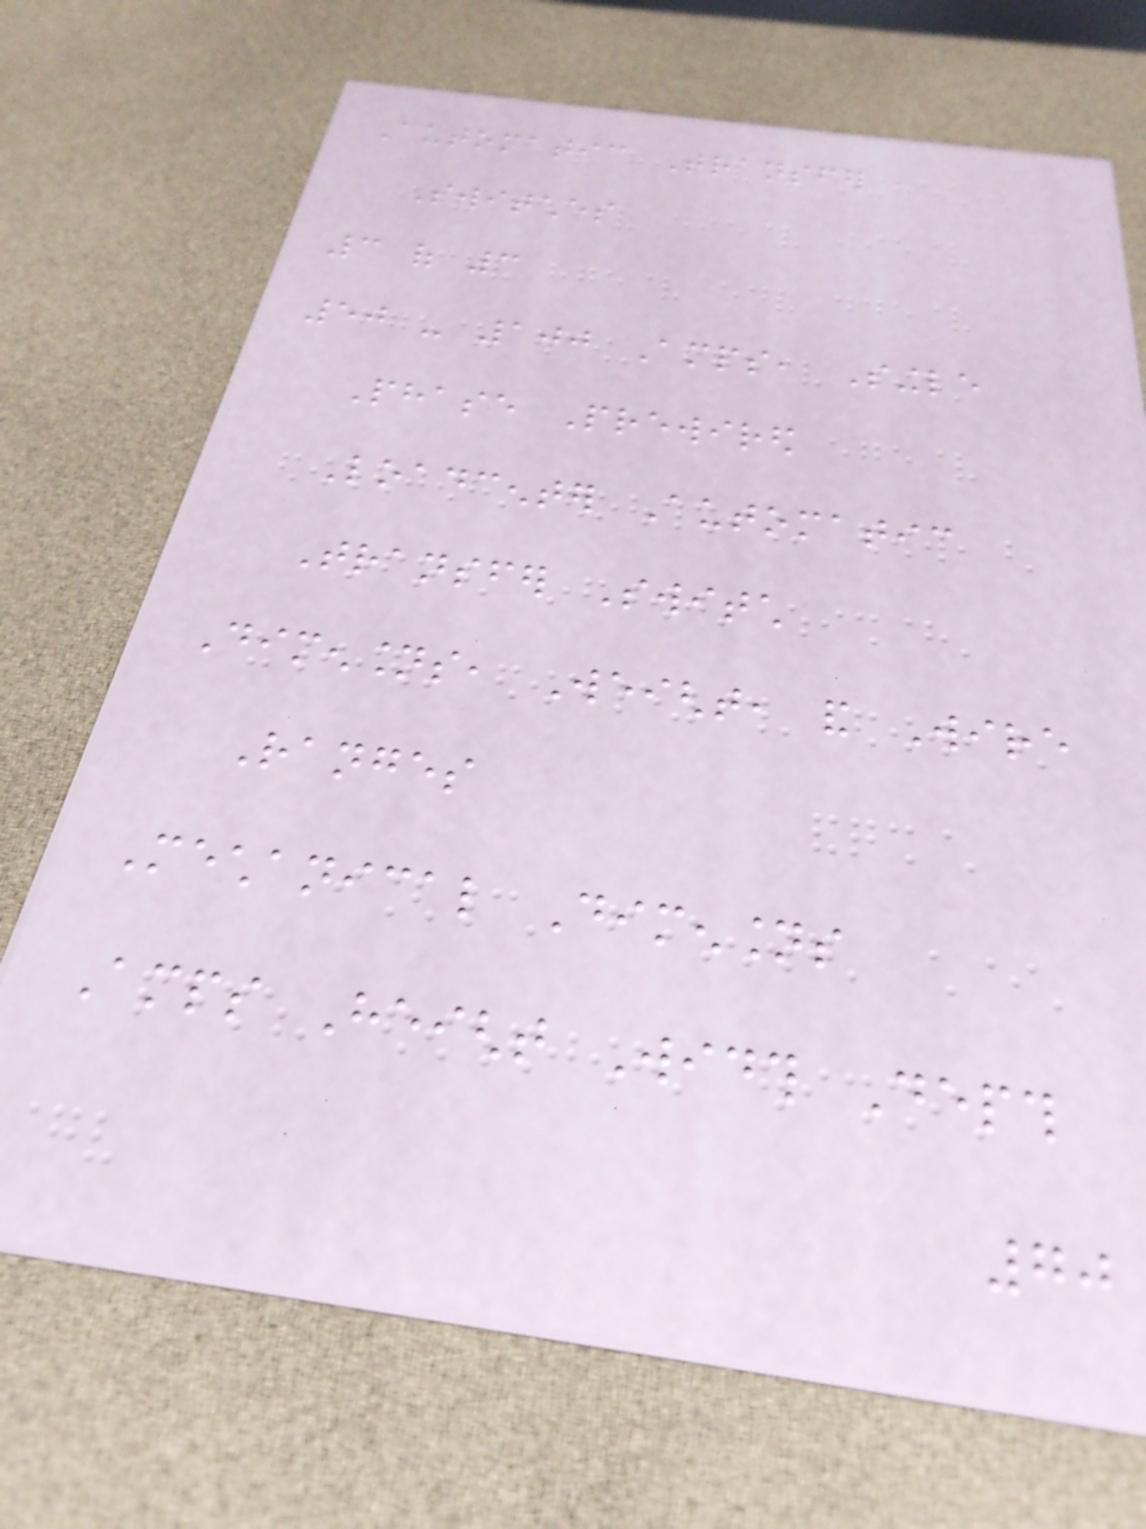Automatic Transfer
Switches
3 of 3
50 - 100 Amps, Single
Phase Prewired
Loadcenter Automatic
Transfer Switch
Dimensions, Weight, and Wire
Ranges
Mechanical Dimensions
Amps Height Width Depth
70
